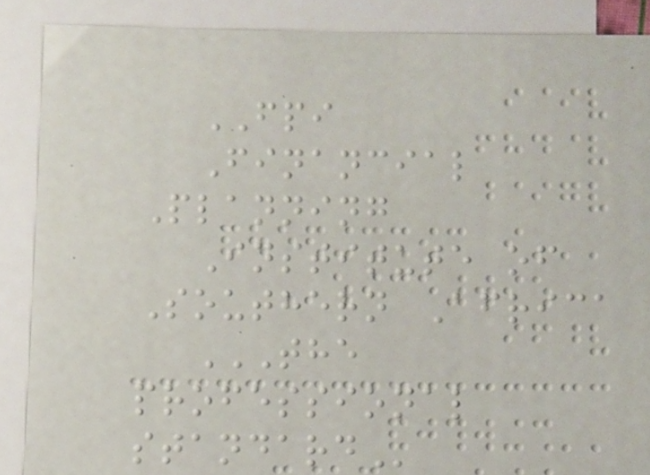FPI
Financial
Planning
Institute of
Southern Africa
THE
PROFESSIONAL
STANDARD
